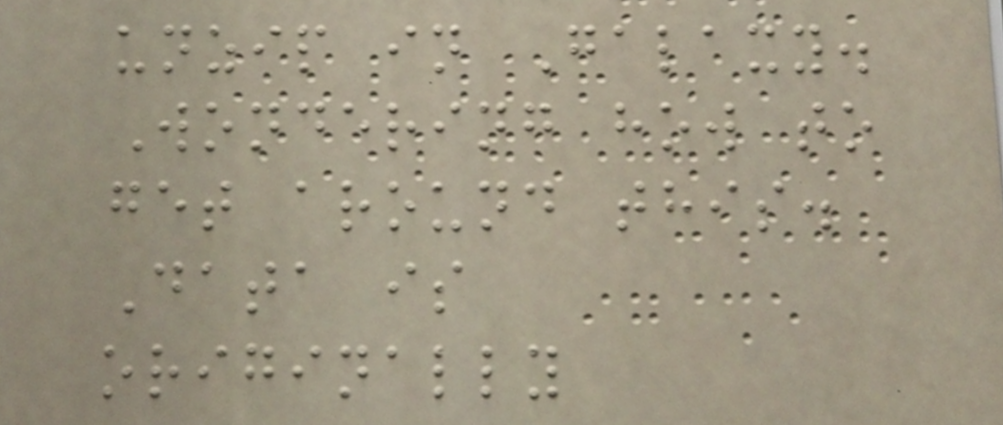unzip in Galaxy.
Wondering how to
get around this.
Data is
originally
